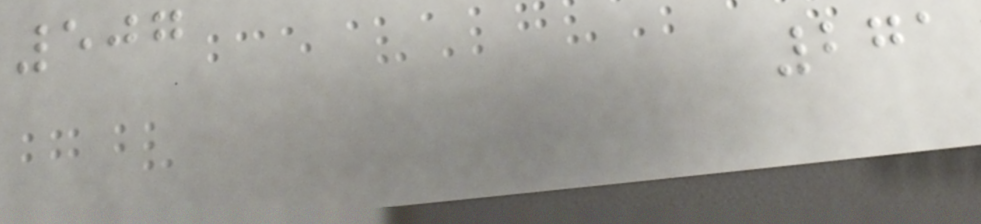507
271
